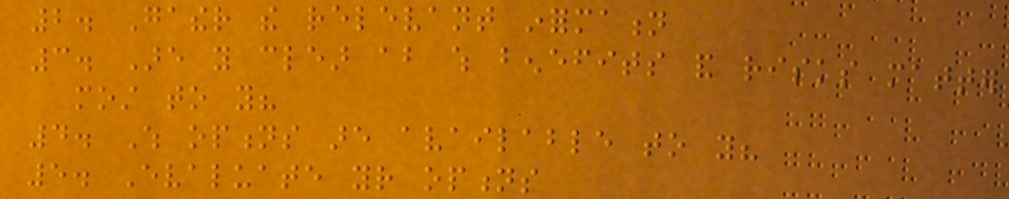2. Gather the relevant information
3. Are you clear about which benefits and risks matter
most to you?
4. Which options are available to you?
5. Evaluate your options
